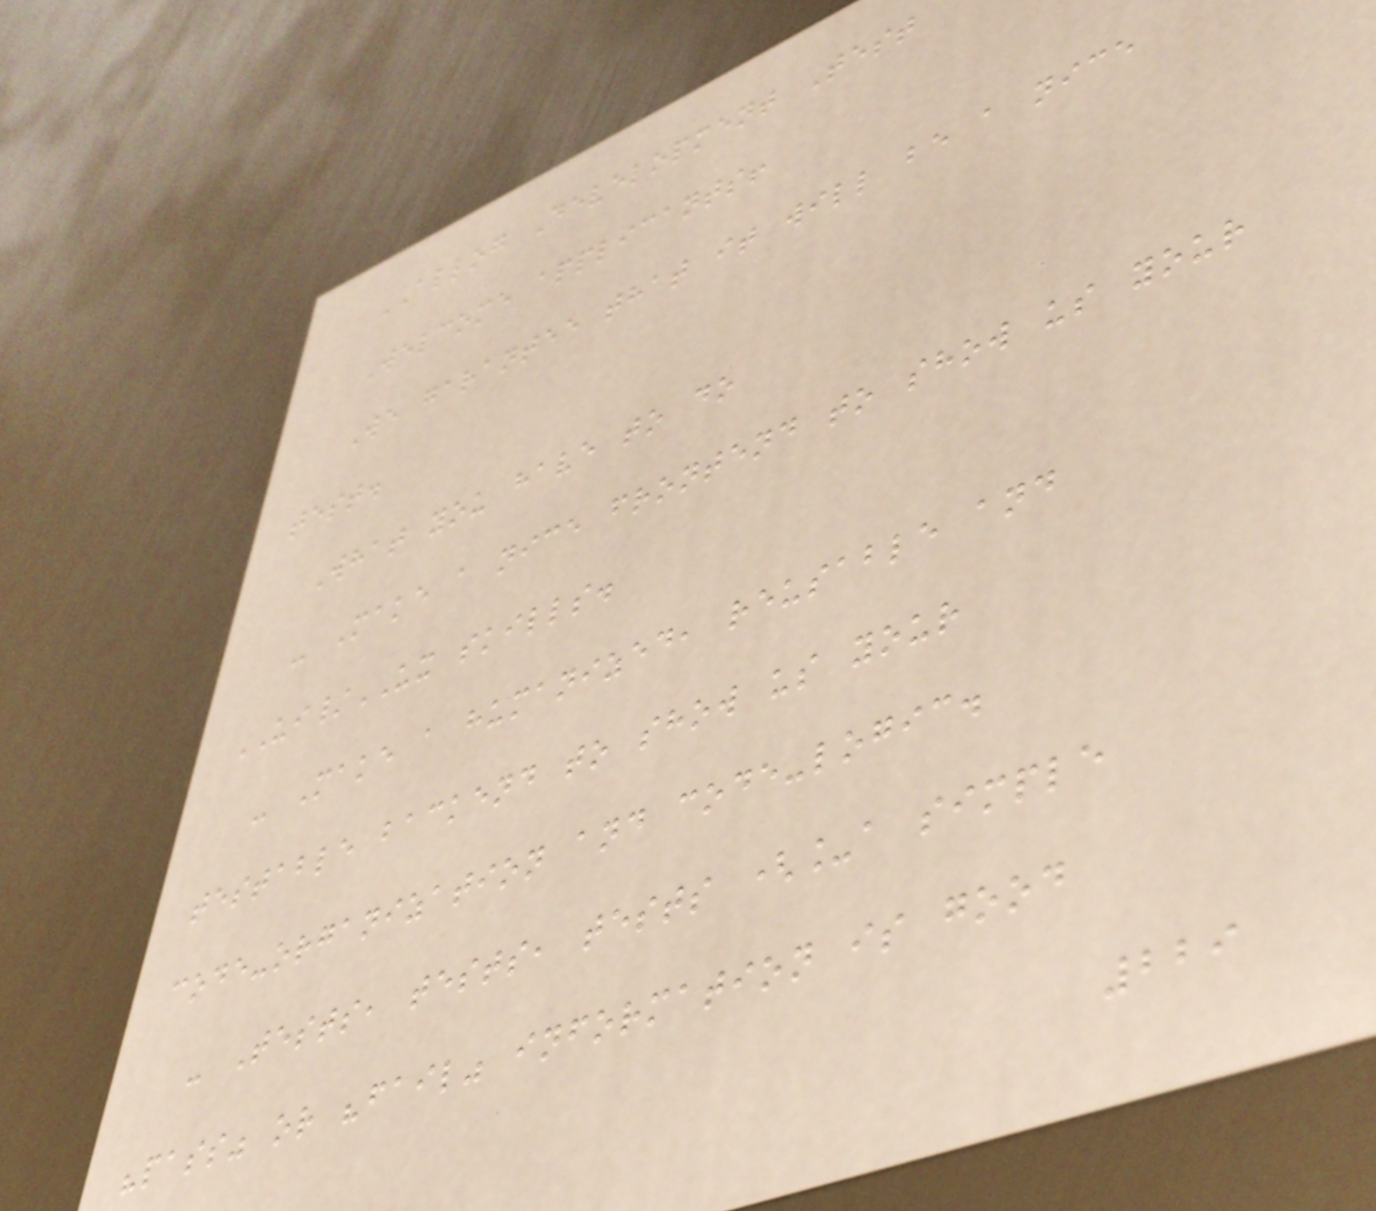ALLOG Development Test
Welcome applicants!
We garantee that it will be a nice
test.
What you have to do
- Make a nice frontend to show us your
UI/UX skills.
- Make a humanized, reusable and
testable backend to show us your
code-organization and code-logic.
- Tests, tests, tests (_a simple
"pass" or "fail" information is good
229
